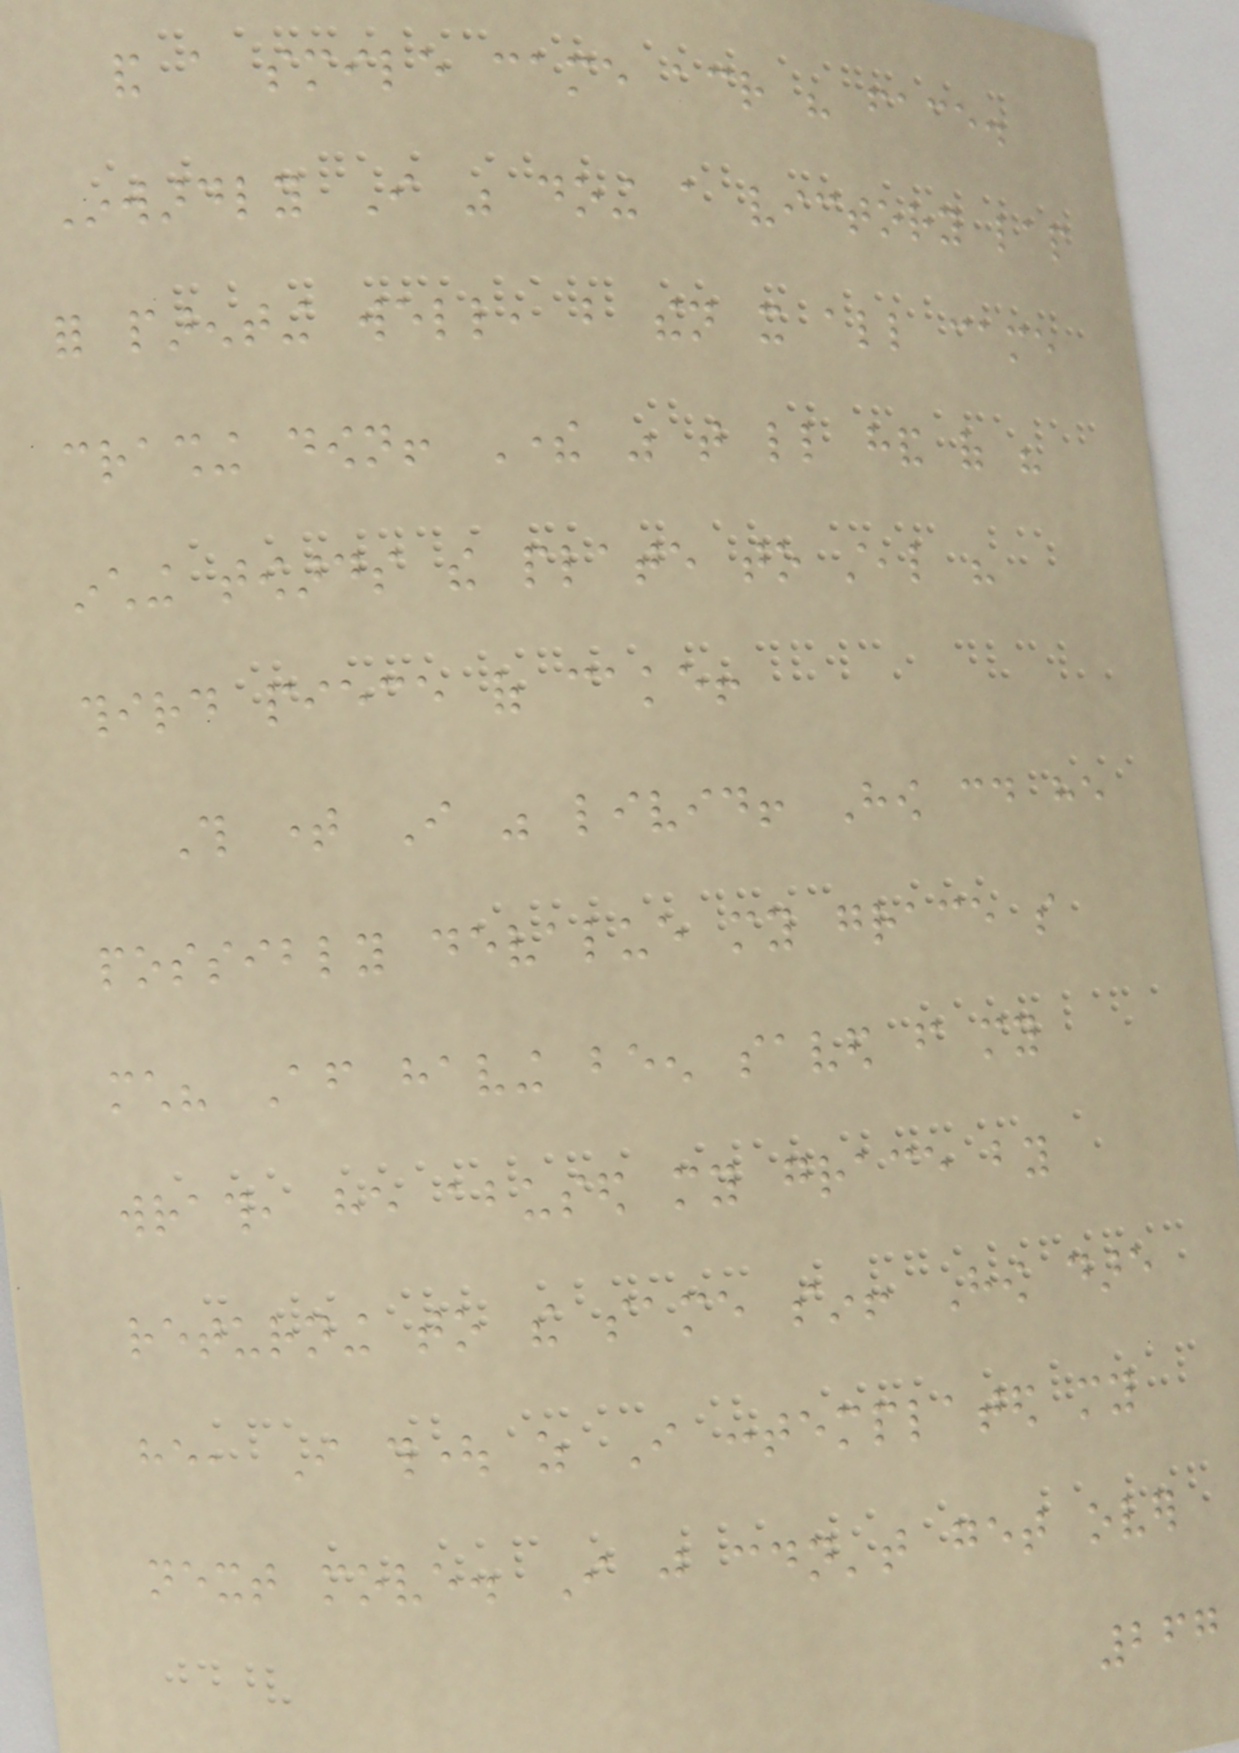and a smile came across his face.
Inwardly I was doing a victory lap
for parenting well, but then it all came
crashing down! There was that little hand of his
inching towards the plate to steal his
third piece of cake!
This time I was livid! How could he
possibly devalue my grace so
much? After having been saved from my
wrath, he abused my grace by
returning to the same sin! How dare
he, I thought as I contemplated my
next move. I just couldn't get over
267
